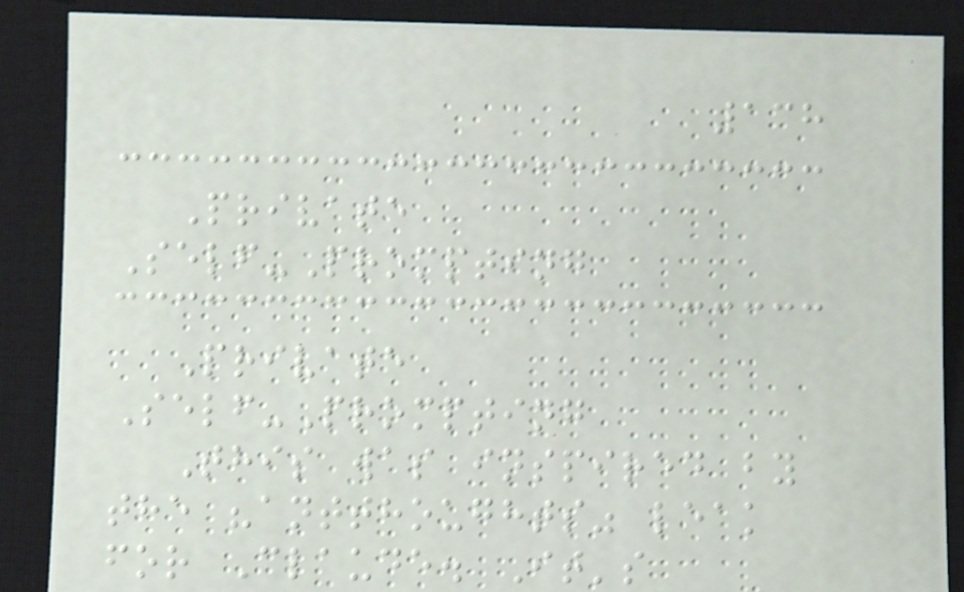138
Private
Self-Prompting
Private
Self-Prompting
This was inspired by
the "antthoughts" leak
for Claude. It's
